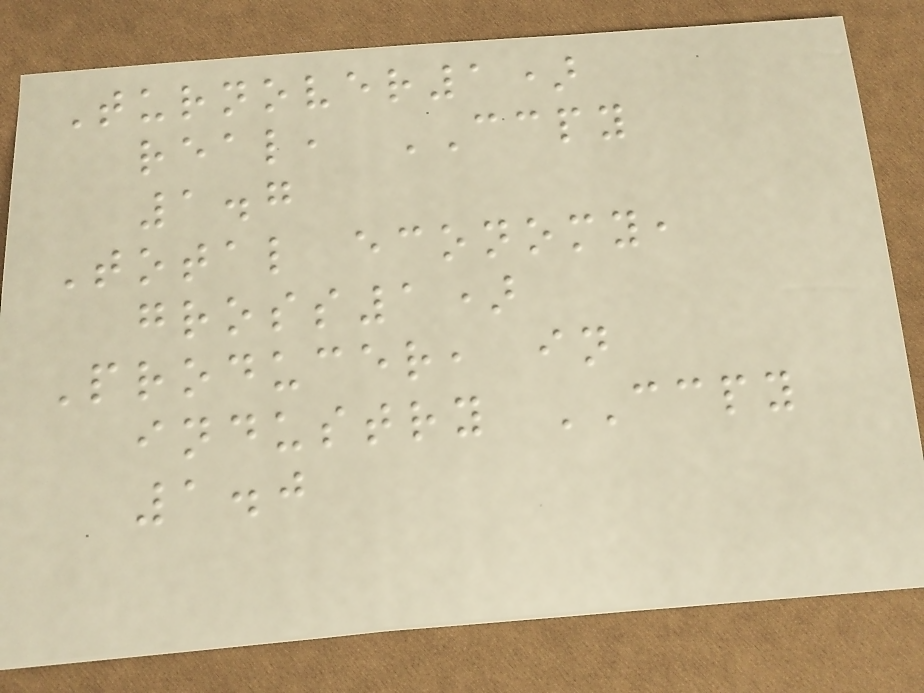Turnover1)
real, CCPY
1.7
Total economy,
gross1)
Producer, in
industry CCPY
1.0
